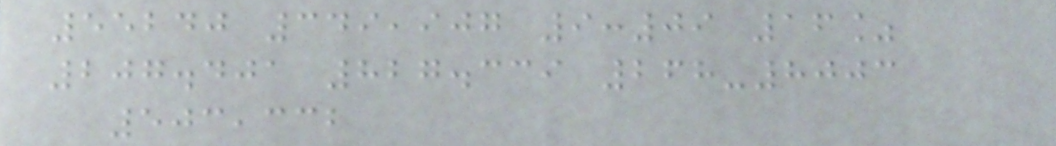55240 349,907 9:09 16%
207.401 827.339 268-8003
503,332
